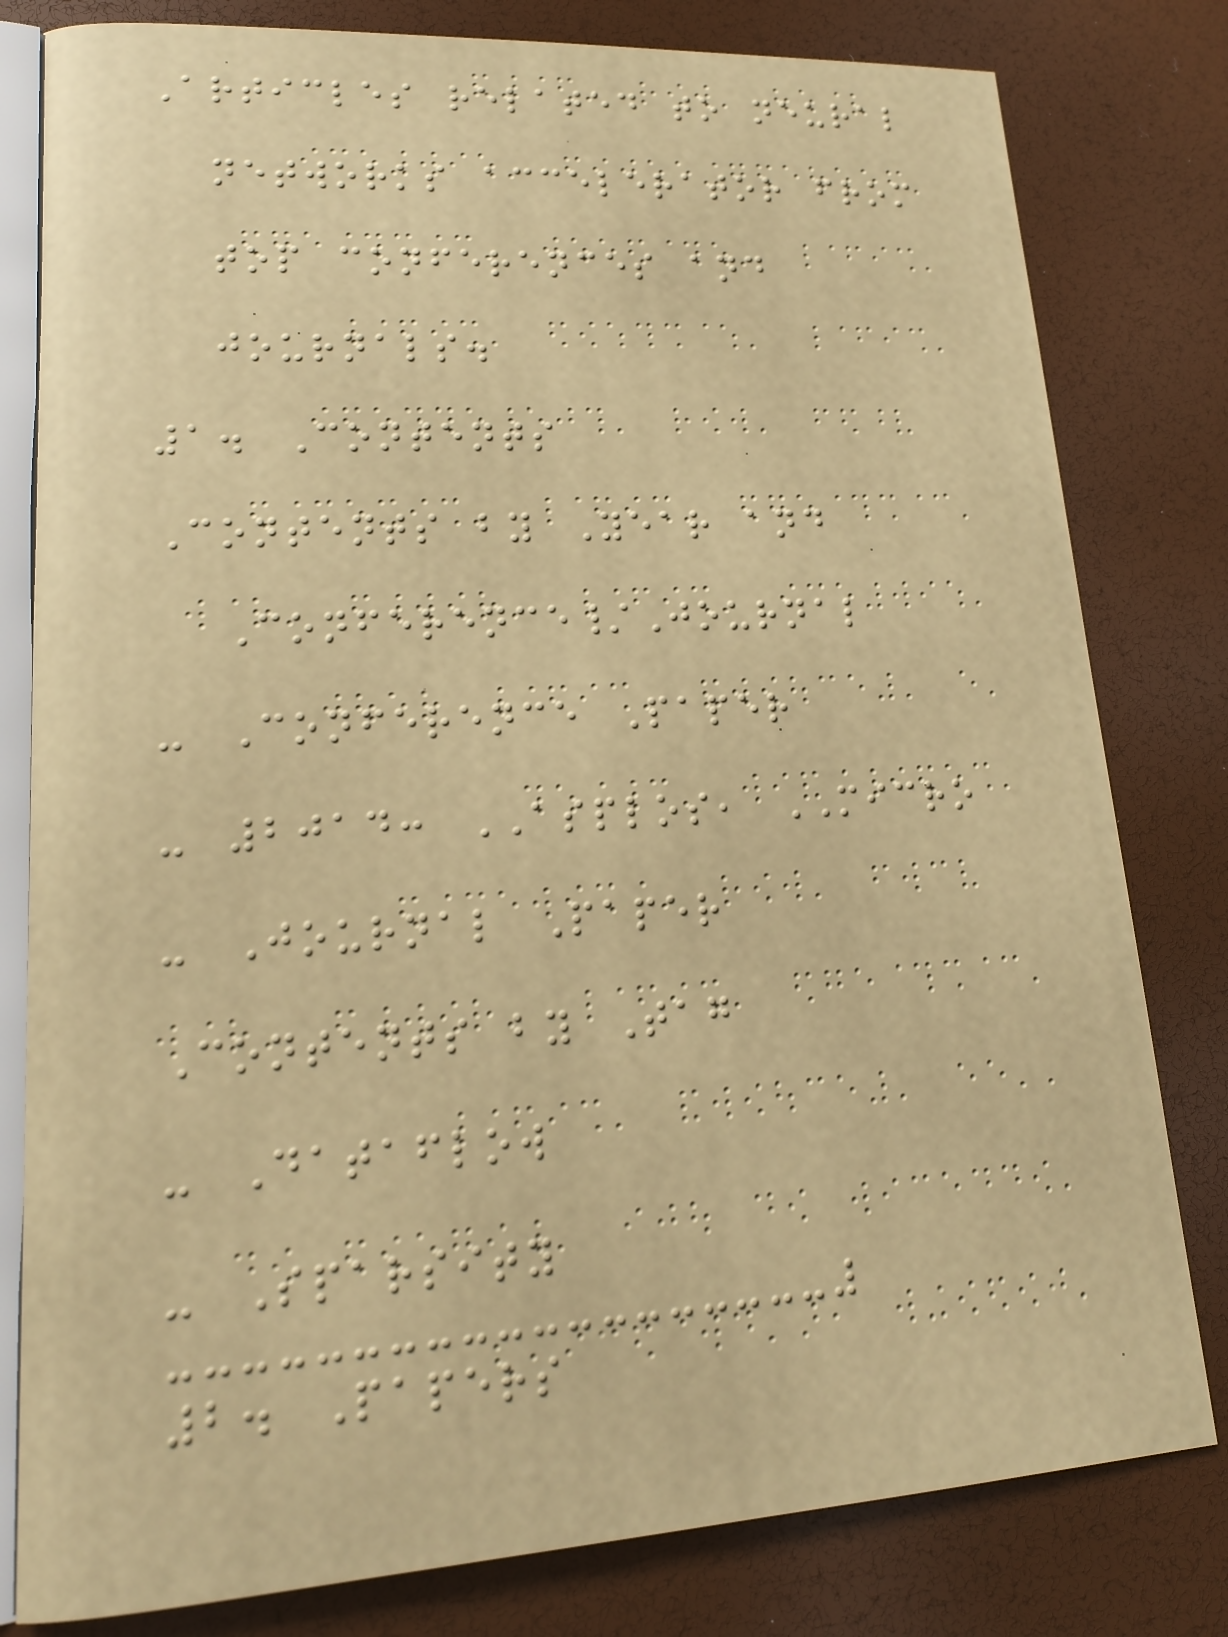Articles related to neural
networks accelerator from
top conferences and
journals.
1. Contents
Contents by Year and
Conference/Journal
- Conference Paper
- 2014: ASPLOS, MICRO
- Journal Paper
Contents by Tag
- Dataflow
- Sparsity
2. Papers
